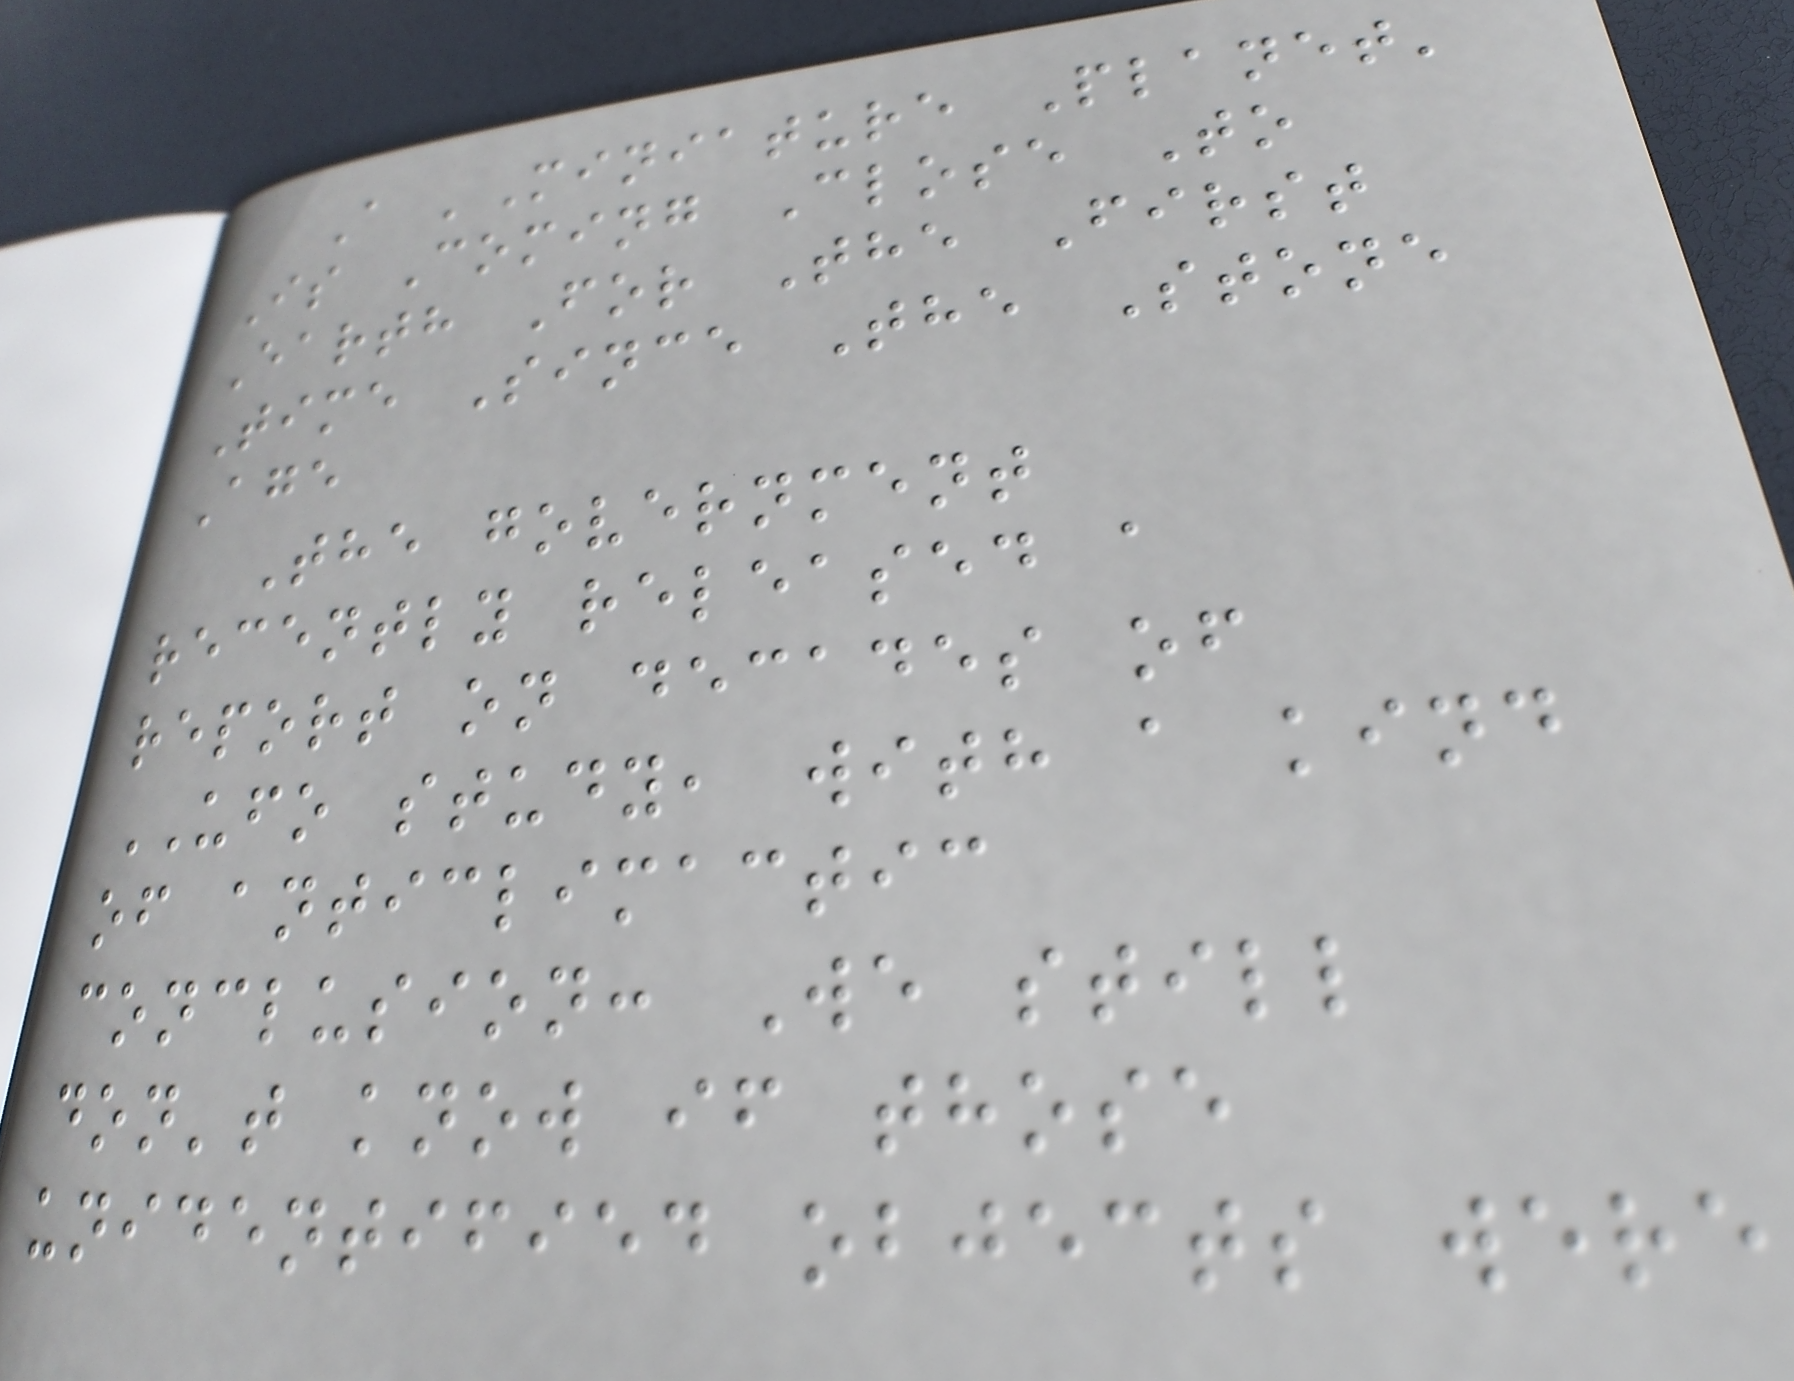A 'Miniature Planet'
Is Coming Close To
Earth For The First
Time Since The Stone
Age
The government
recently released a
report on decades of
UFO study, with a kind
of anticlimactic
conclusion: We still
don't know if those
unidentified objects were
